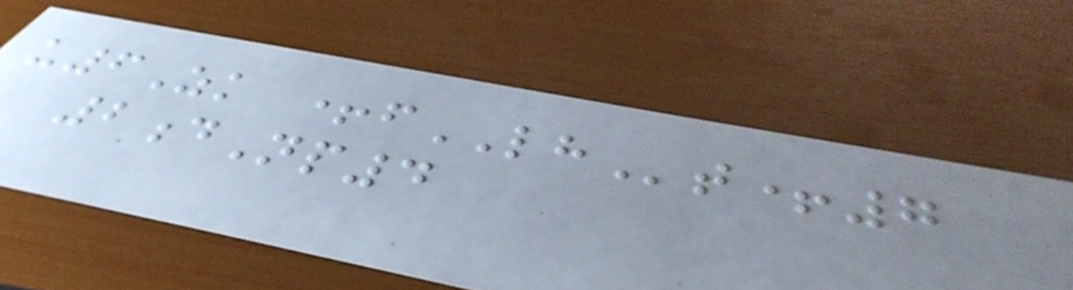u6Zk +fLHt+7
2dNp4
